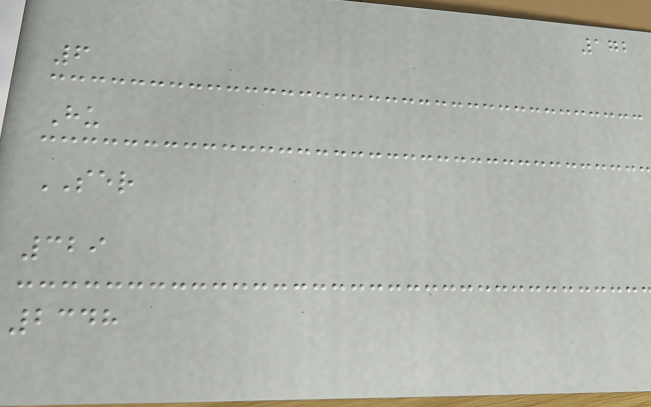172
6
Hu
SER
329
2348
